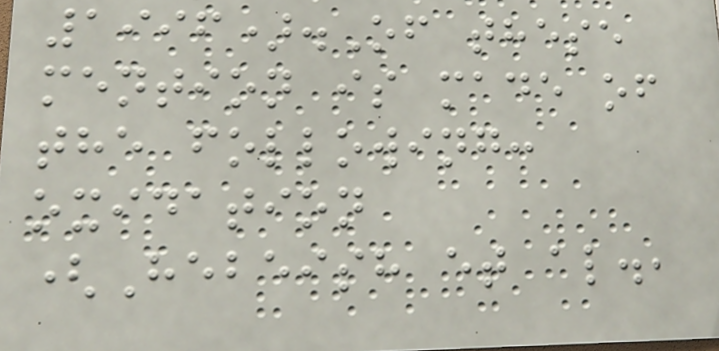1996).Of these
mention is made of
the following:
oxidation
(Hebeish et al.,
